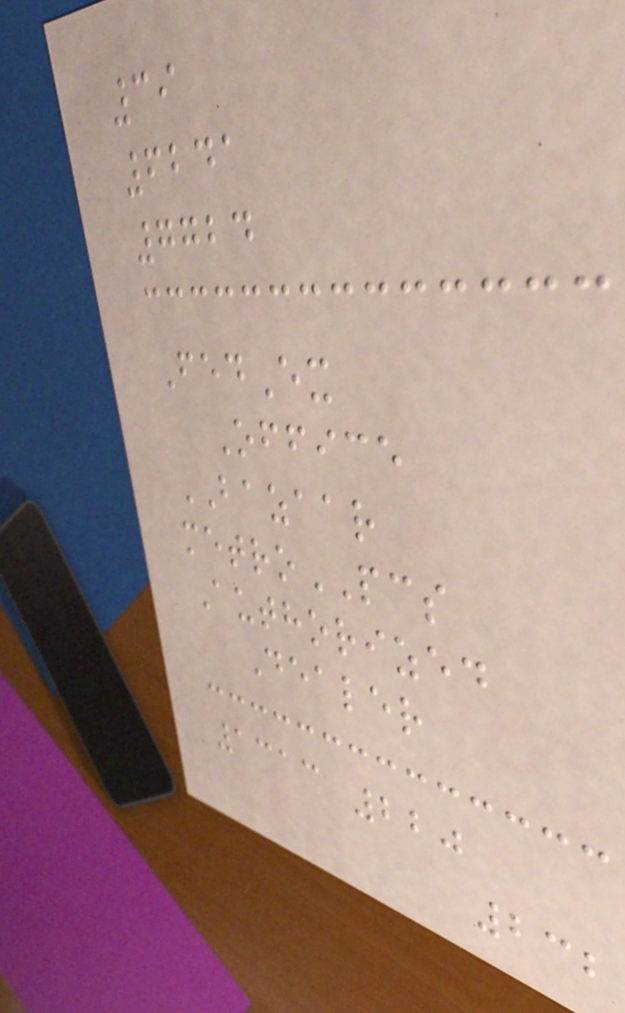39
6241
7724
FedEx
Office
BAZAAR
metroPCS
Authorized
Dealer
1313 220
232
